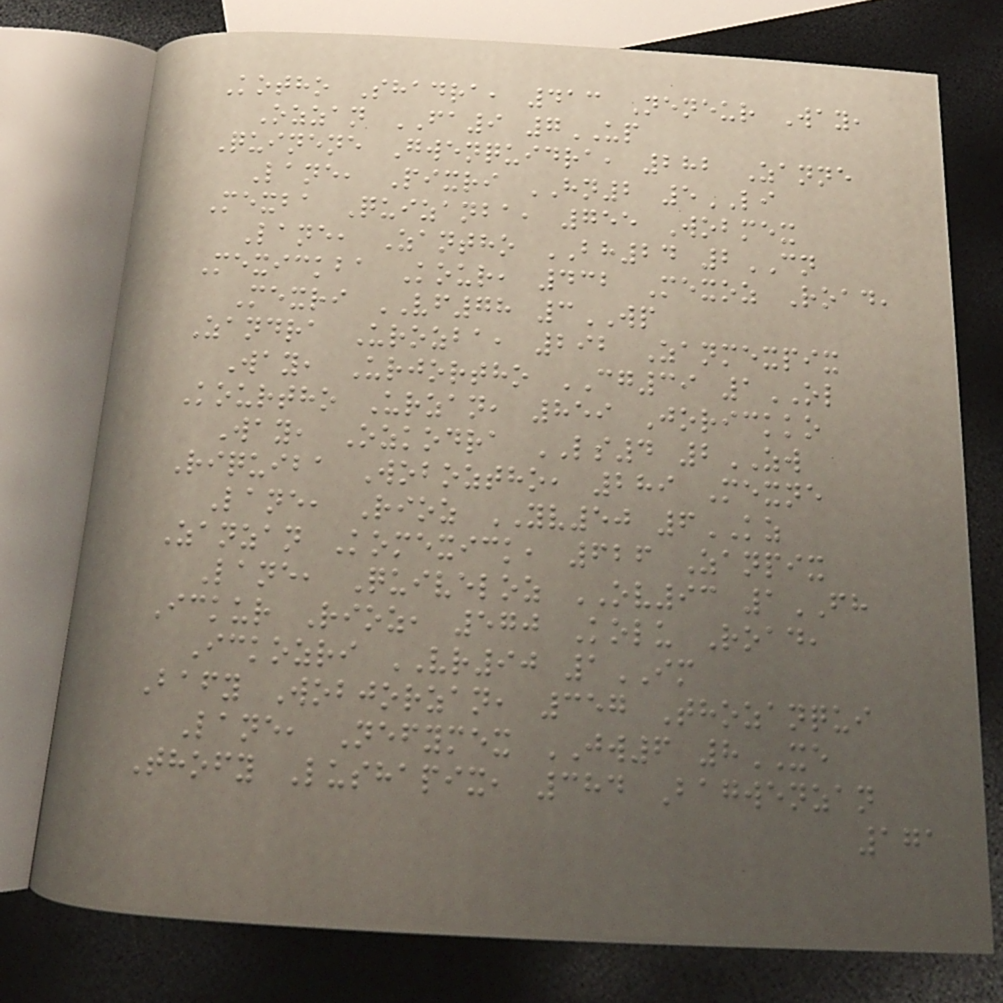Kotho Shadra, 413 Neneur Way,
Ozzan FA9 7UP
Quinene Gwenquidra, 282 Zanne
Lane, Pixri HN2 5LI
Mexba Quizanba, 755 Wobmex
Lane, Zantho BH24 2CN
Mexickba Kour, 432 Mexoz Road,
Mexri VF78 3WP
Zandra Urozba, 292 Zanmexpix
Way, Urjortho CG39 1OL
Kourtho Urzan, 859 Jorickko
Way, Ozkodra LS4 2ZW
Riquiba Woboztho, 289 Mexne
Lane, Rioz YV50 6KZ
Zanzan Komexick, 626 Zanpix
Lane, Quiveloz OV93 1FH
Ickur Rioz, 570 Kolu Road,
Ickozri VR90 1IM
Bafy Wobjorzan, 357 Thozanqui
Lane, Nefymex JW6 8XE
Thofy Lushapix, 384 Bagwenzan
171
